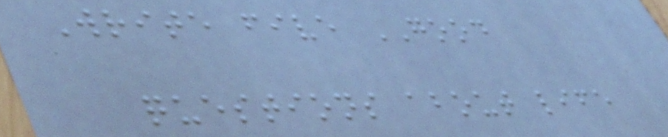Write five GOOD
questions about life
